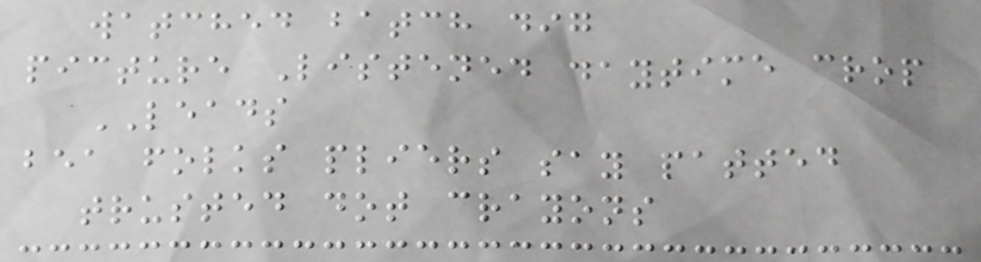watched batch dig
picture Listened daytime crop
LEADS
bea folks pliers say patted
trusted dot crayons
